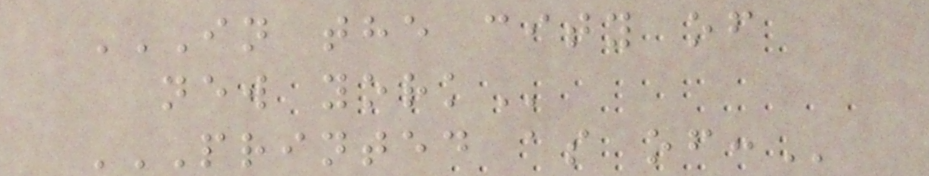IN THE CITY OF
NEW YORK
PRINTED AS OF:
